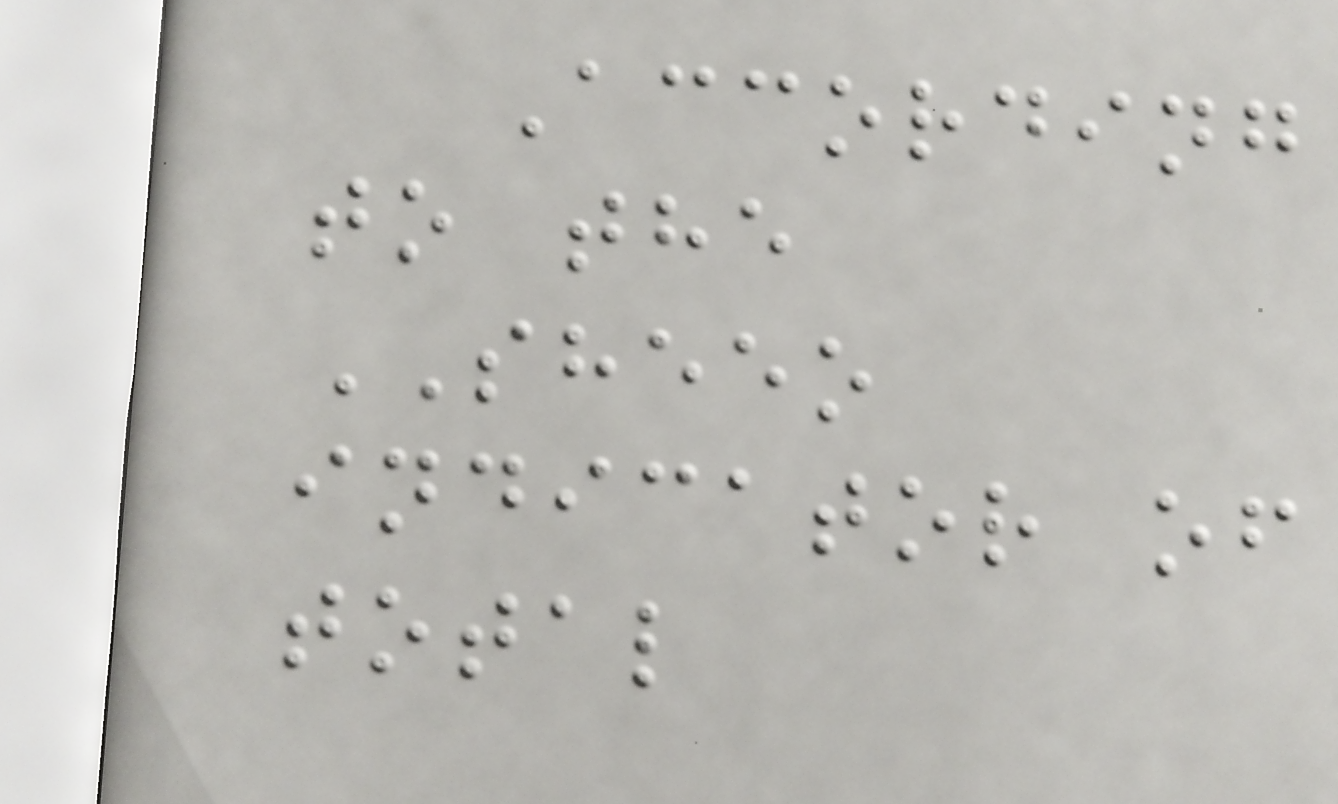According
to the
SHEEO
indicator of
total
